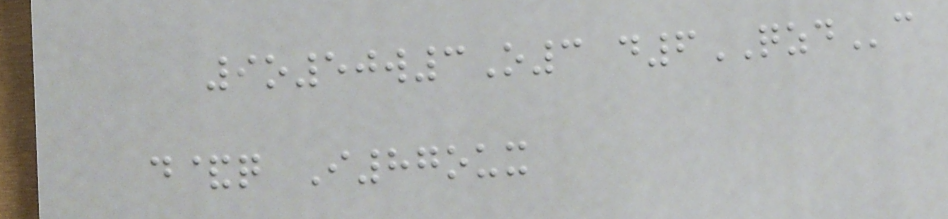9o50w3O3 d6QZDc
d&q I87oux
